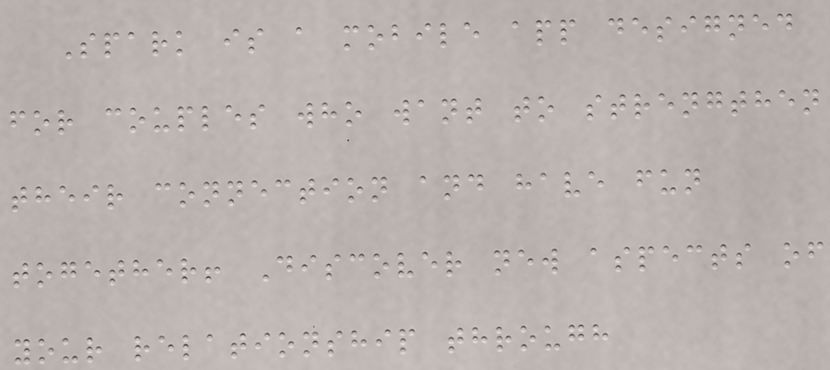Spark is a mobile app designed
for couples who want to strengthen
their connection and have fun
together! Discover new aspects of
your relationship through
